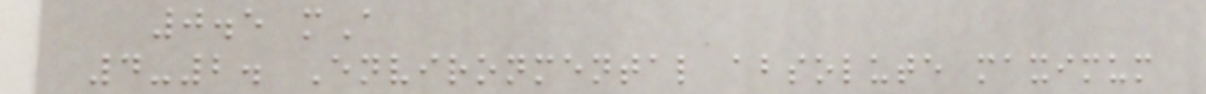0.5 mA
4-2. Environmental absolute maximum
